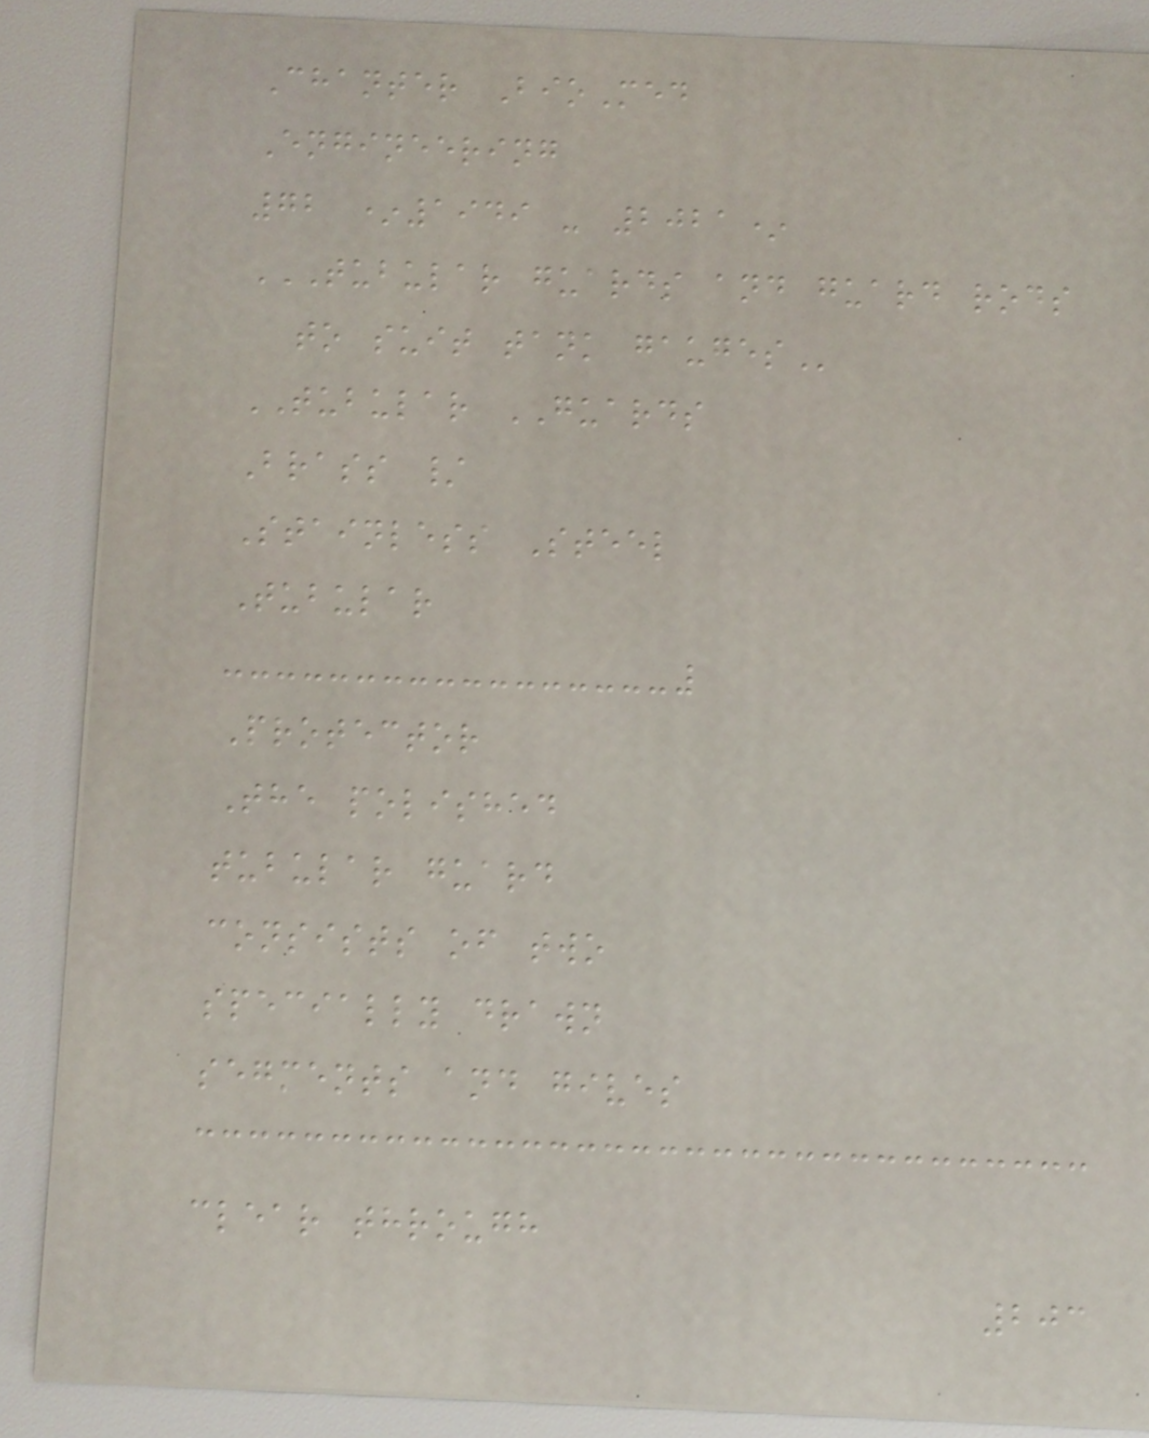Chanter BioMed
Engineering
72 *1949 - 2021*
TUBULAR GUARDS AND GUARD RODS
TO SUIT TANK GAUGES
TUBULAR GUARDS
Brass /
Stainless Steel
Tubular
Protector
The polished
tubular guard
consists of two
specially drawn
segments and gives
clear through
203
